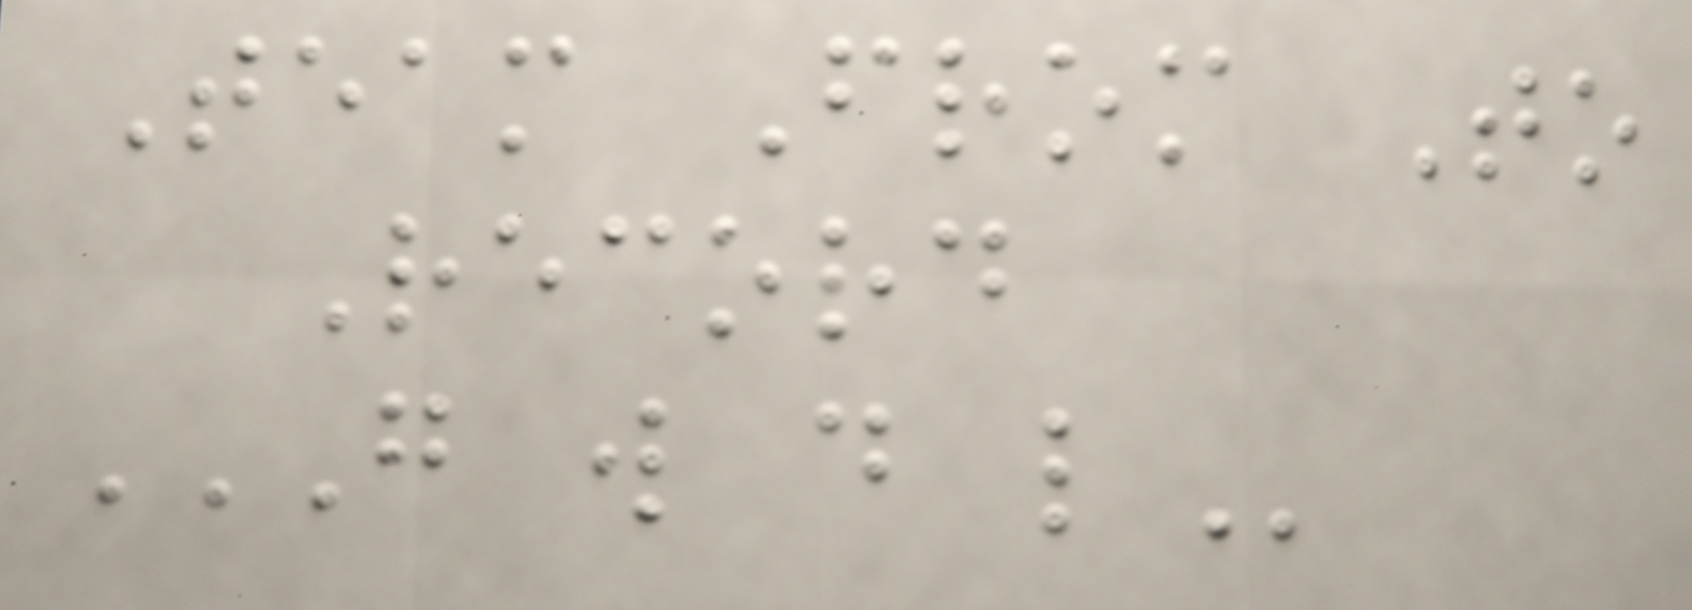Team From To
Record
G W D L
